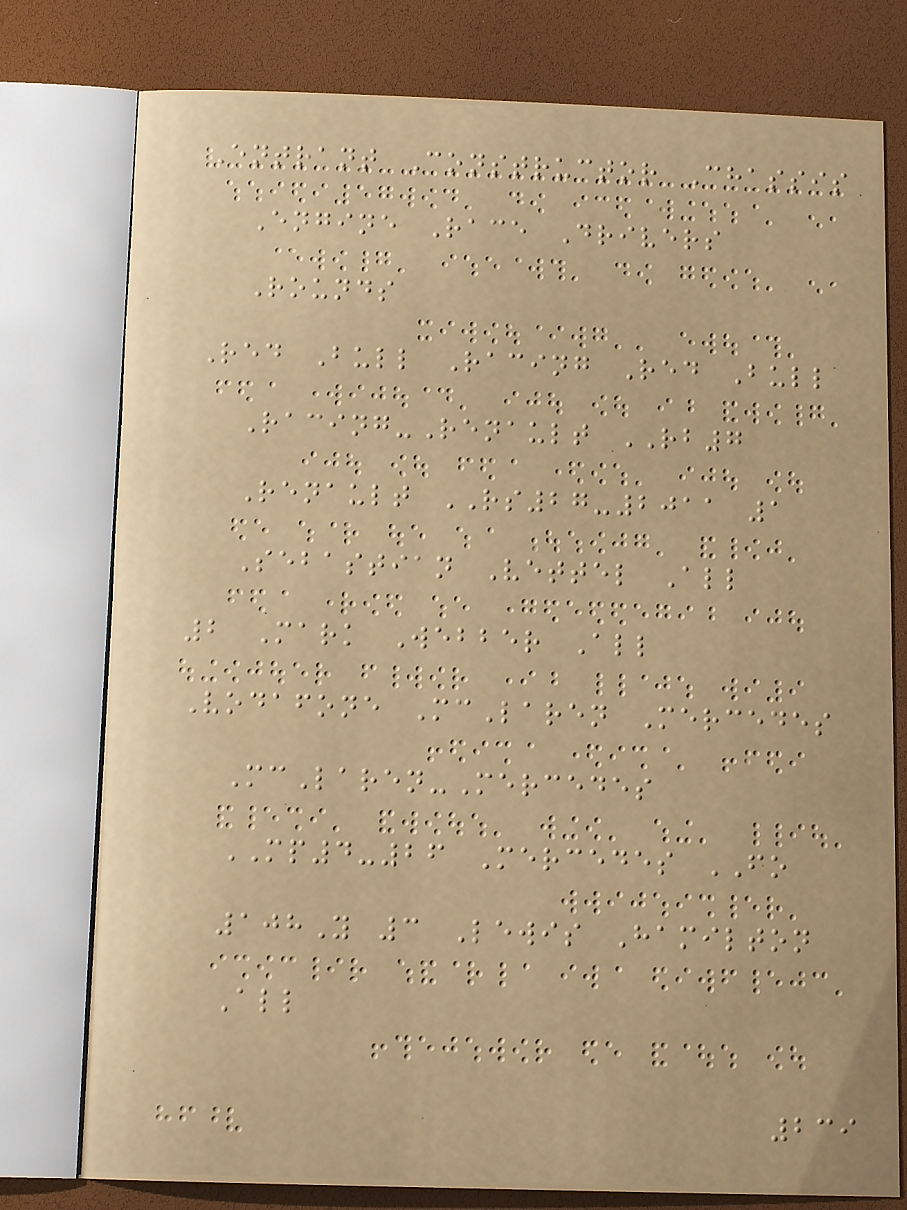Entrant Constructor Chassis
Engine Race Drivers
Rounds
Red Bull Racing Red Bull
Racing-Renault RB7
Renault RS27-2011 1
Sebastian Vettel All
2 Mark Webber All
Vodafone McLaren Mercedes
McLaren-Mercedes
MP4-26 Mercedes FO
108Y 3 Lewis Hamilton
All
239
